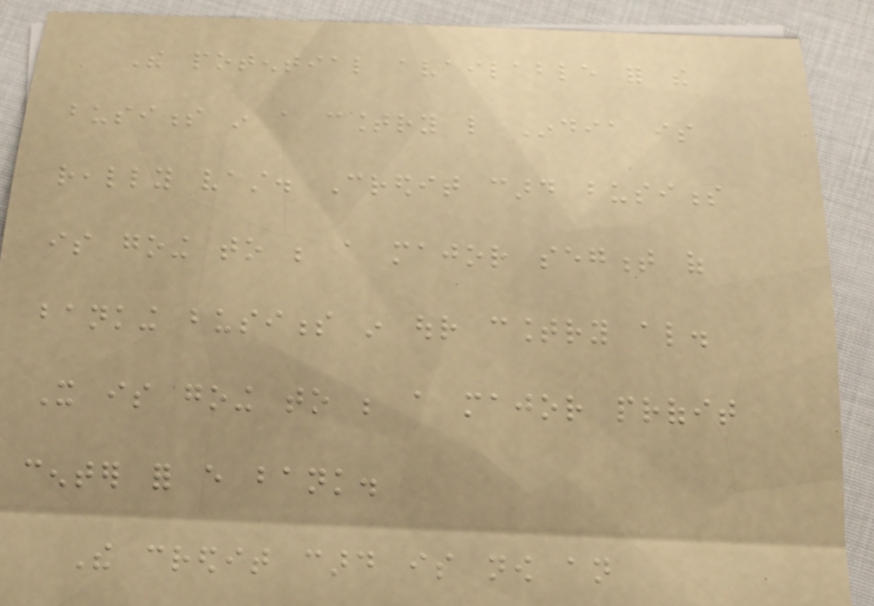The potential available for the
business in a country like India is
really vast. Credit card business
is going to be a major segment of
banking business in our country also.
It is going to be a major profit
center for every bank.
The credit card is now an
